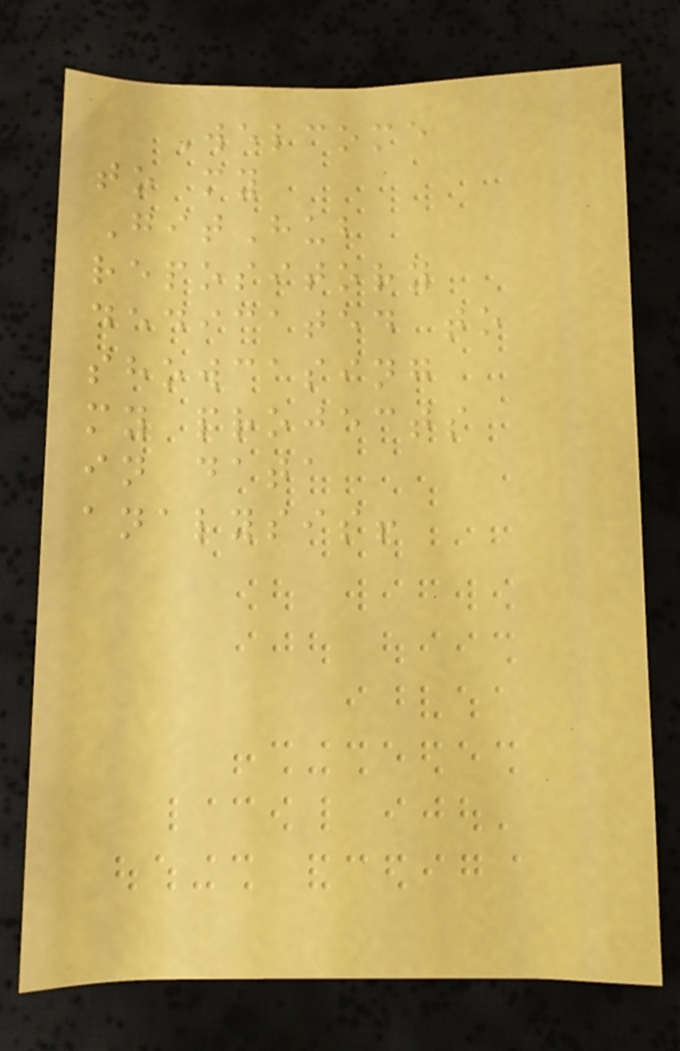Welcome
to my
GitHub
repository
dedicated to
showcasing
my projects
in data
analysis!
